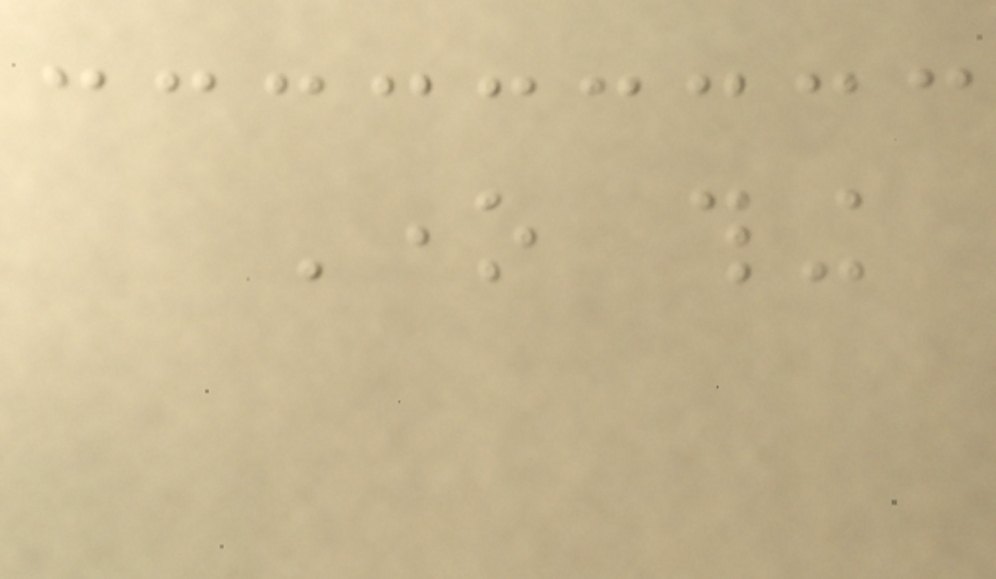One thing
